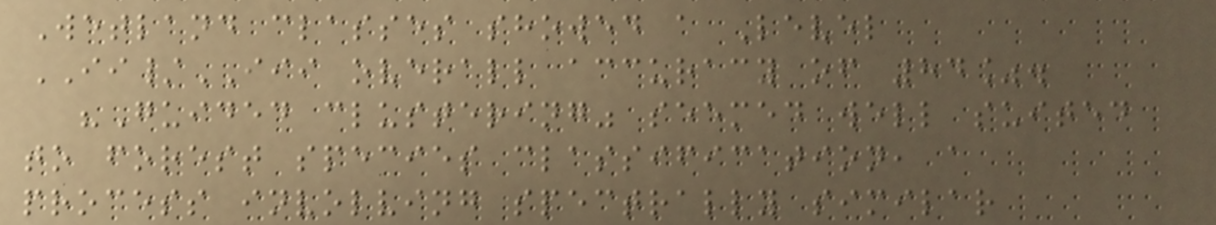Wetland classes showed a Level
II/III overall accuracy of 84%.
"Guided clustering" seemed well suited
to forest species classification, a
process involving spectrally similar
